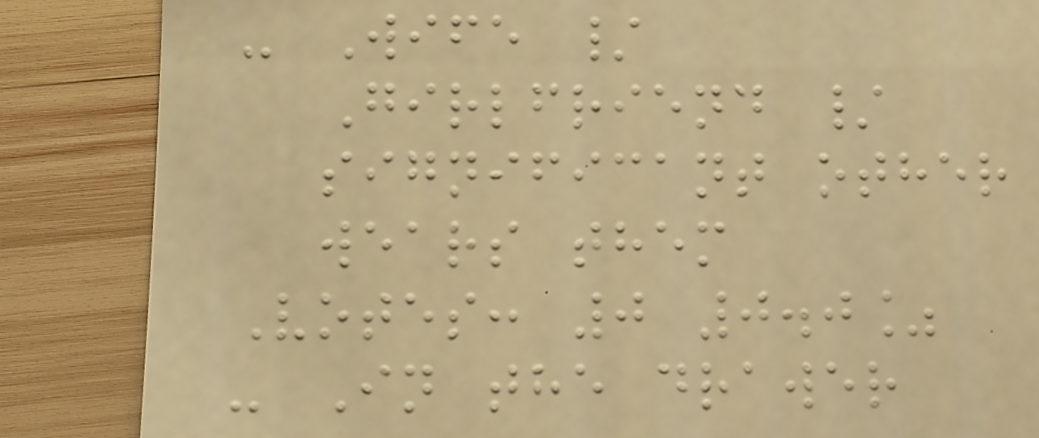- Wife /
Girlfriend /
significant other
wears them
Votes: 0 0.0%
- In the drawer
